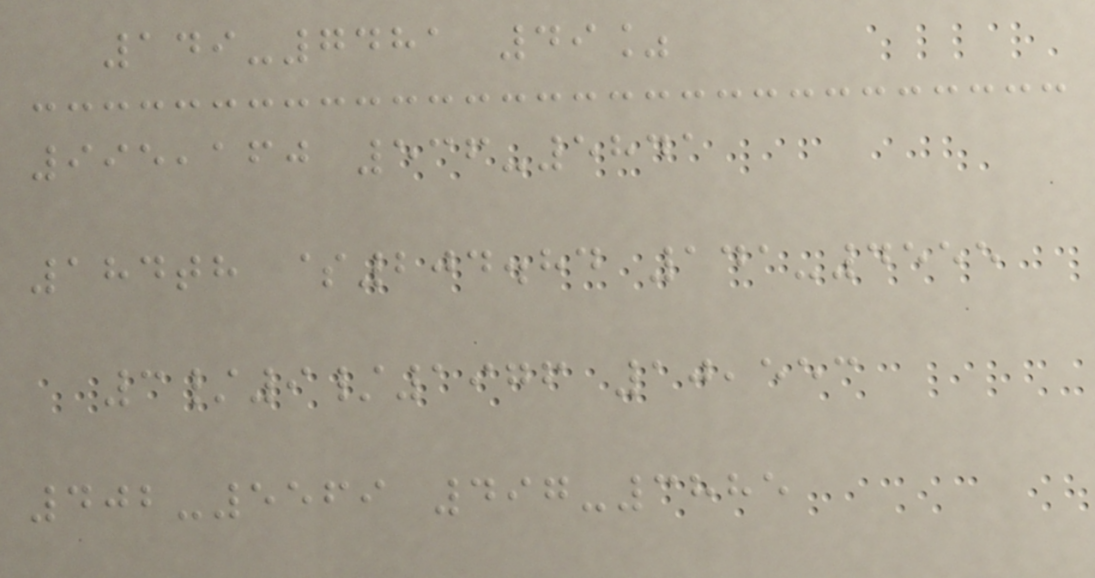149-7481 49%
995,160 536-5841
184th $204.84 141-4555
3/9/1976 10,553
402-5569 497-3885
